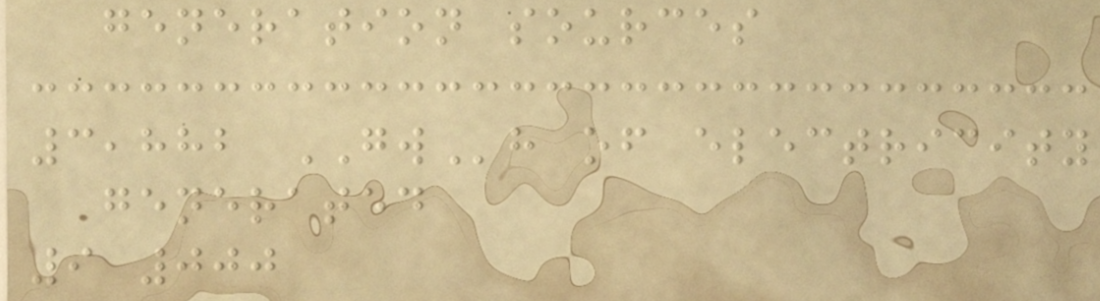generation sources
3,882 GWh of electricity
generated
9 000
